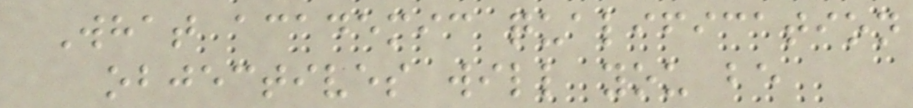What academic qualification
objectives will you be
